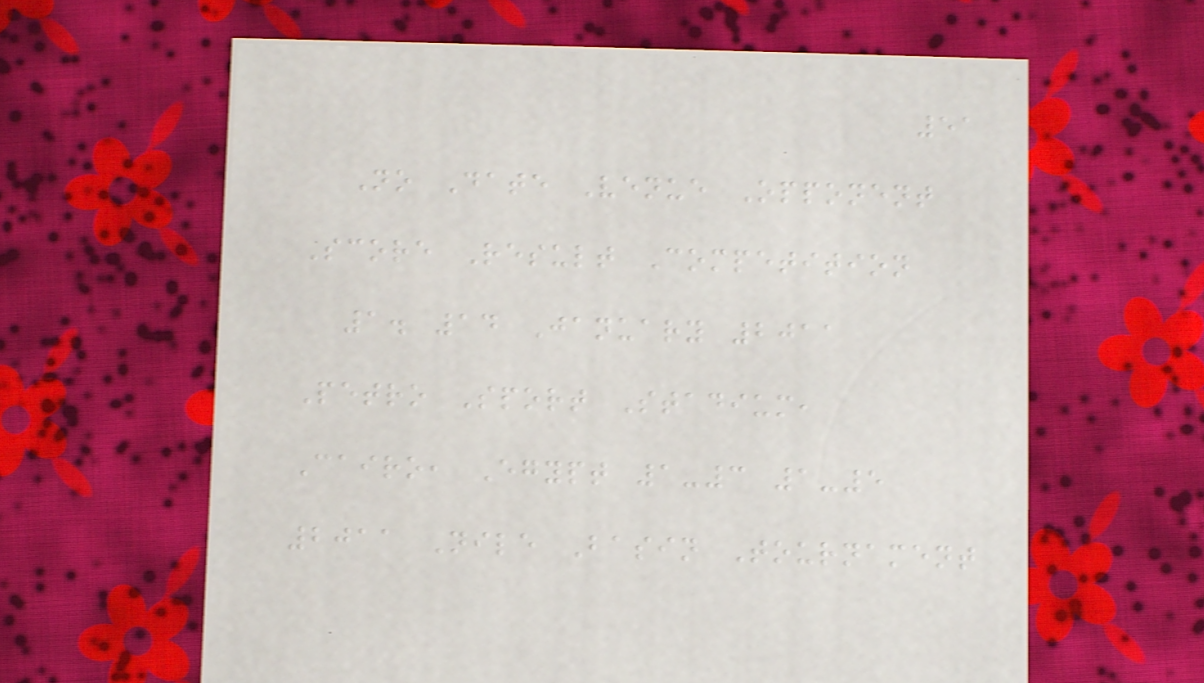51
No Date Venue Opponent
Score Result Competition
1. 14 January 2011
Petro Sport Stadium,
Cairo, Egypt 1-3 1-5
2011 Nile Basin Tournament
